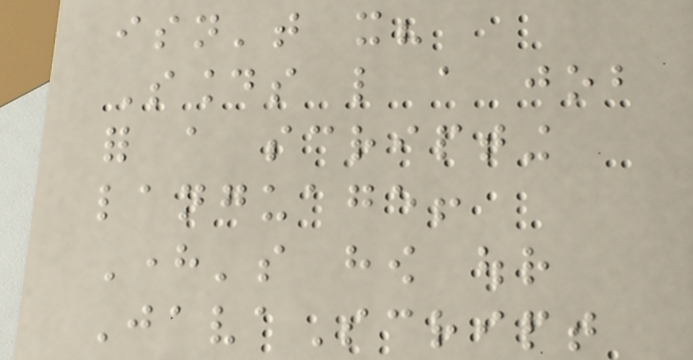isn't it?
Sounds like a job
for a scripting
language!
Here's how our
JavaScript
